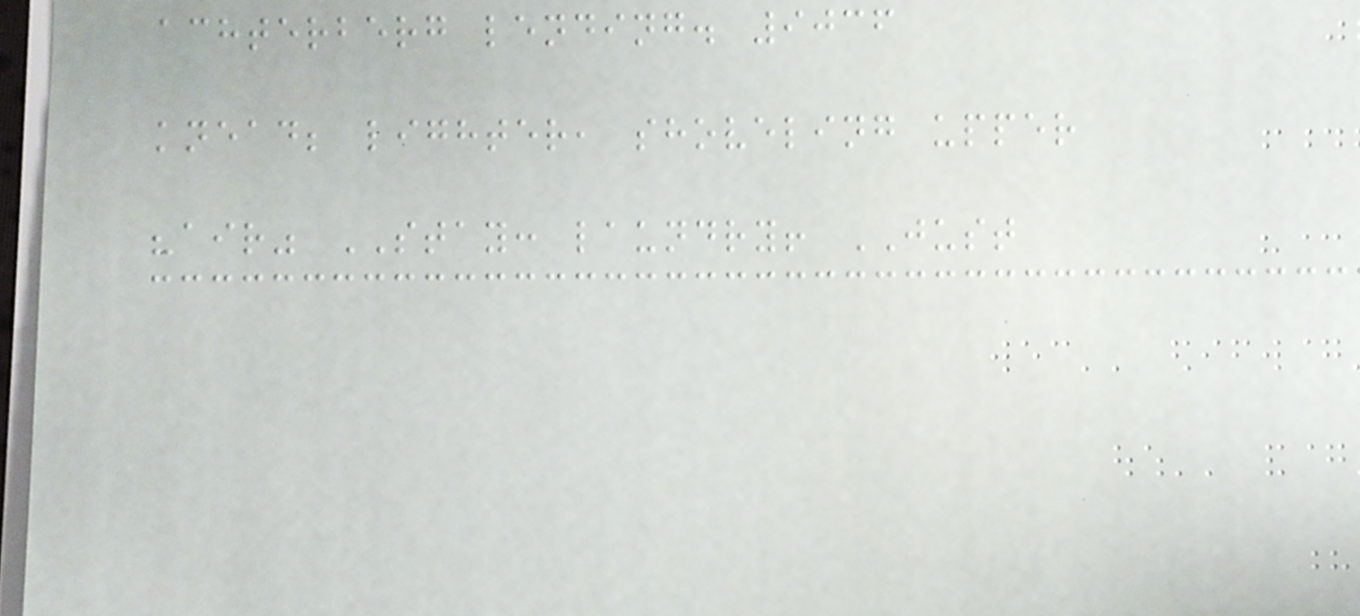achterberg lending. 9036
knead; lighter, shoveling upper
"air" STAY: laundry! JUST
